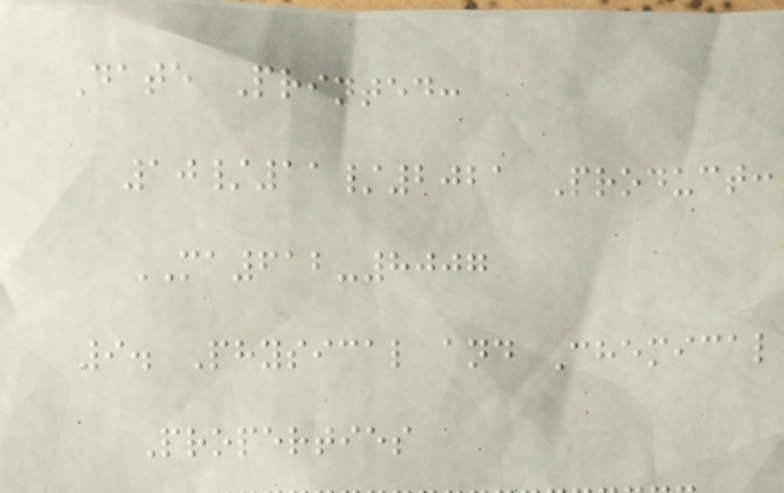Date Printed:
10/11/2021 Product:
MA612-8007
9. Physical and Chemical
Properties
